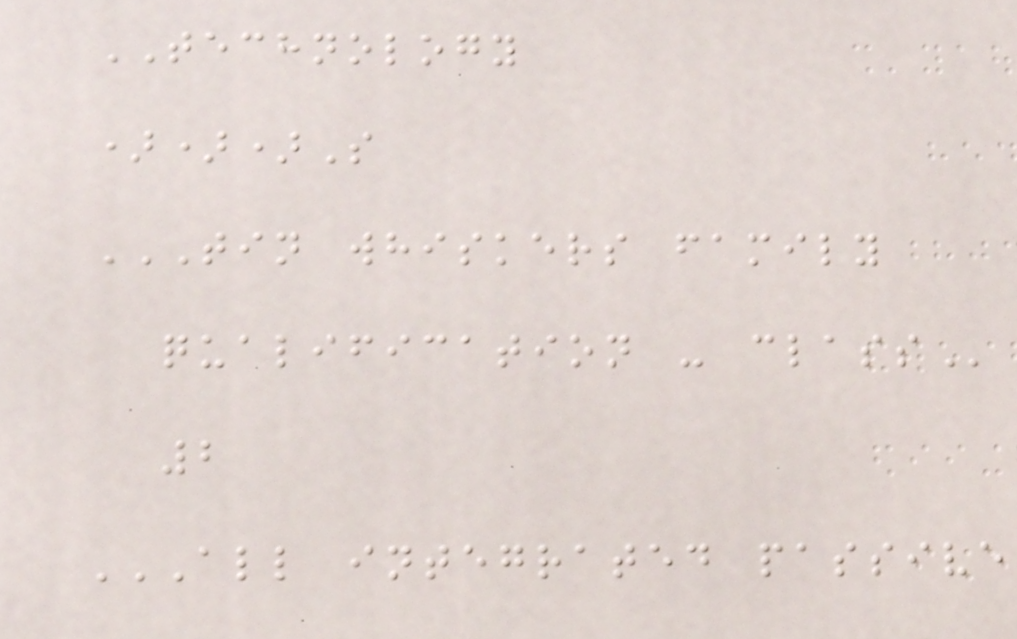TECHNOLOGY
)))S
TIN WHISKERS FAMILY
QUALIFICATION - CLASS
2
ALL INTEGRATED PASSIVE
